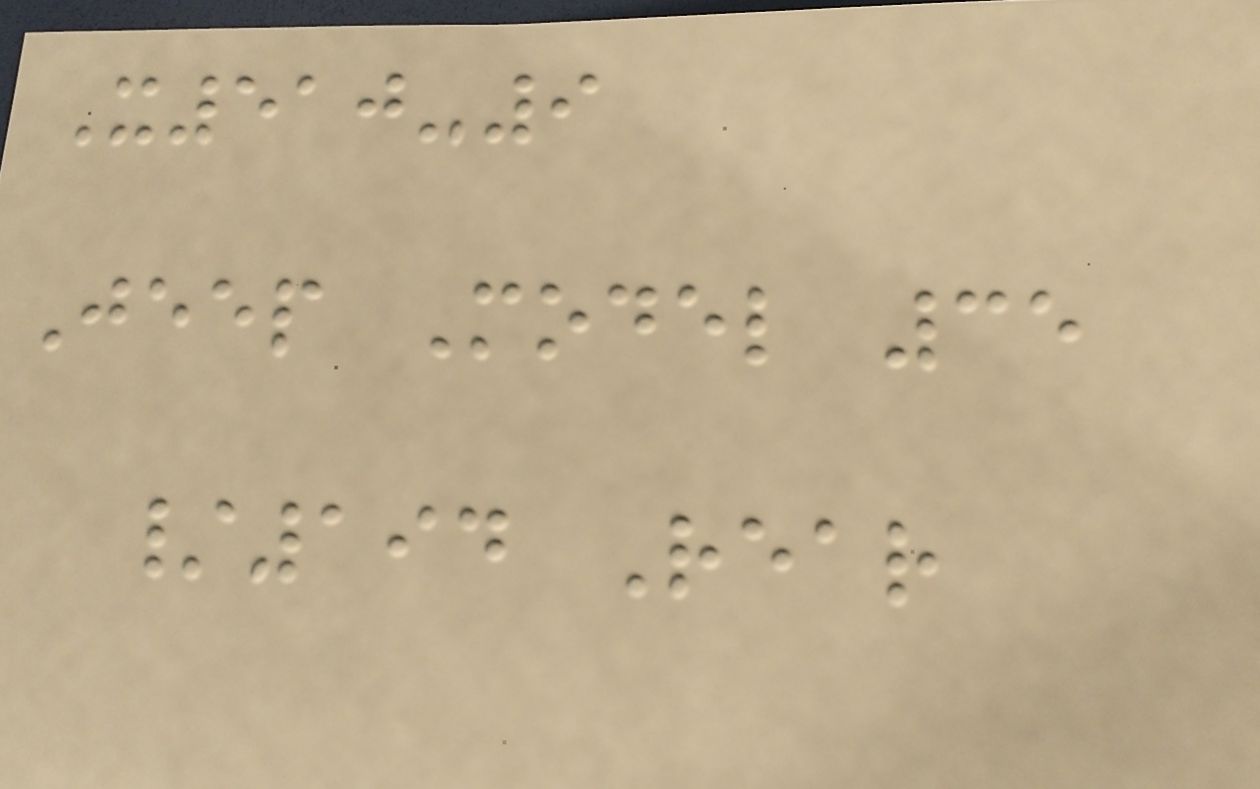X510-9
Jeep Model 35
/194 Rear
